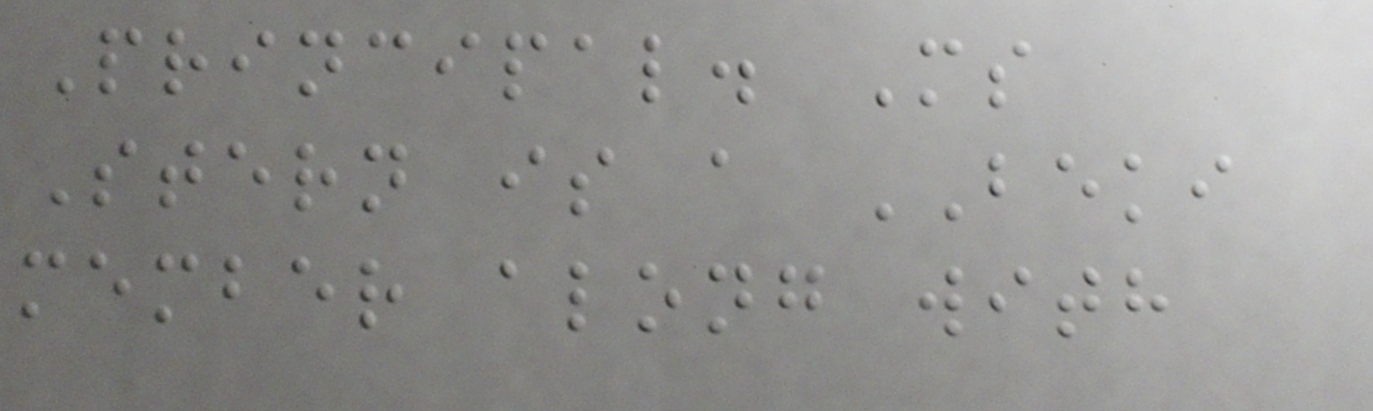Principal. Ms
Stern is a BEKI
member along with
